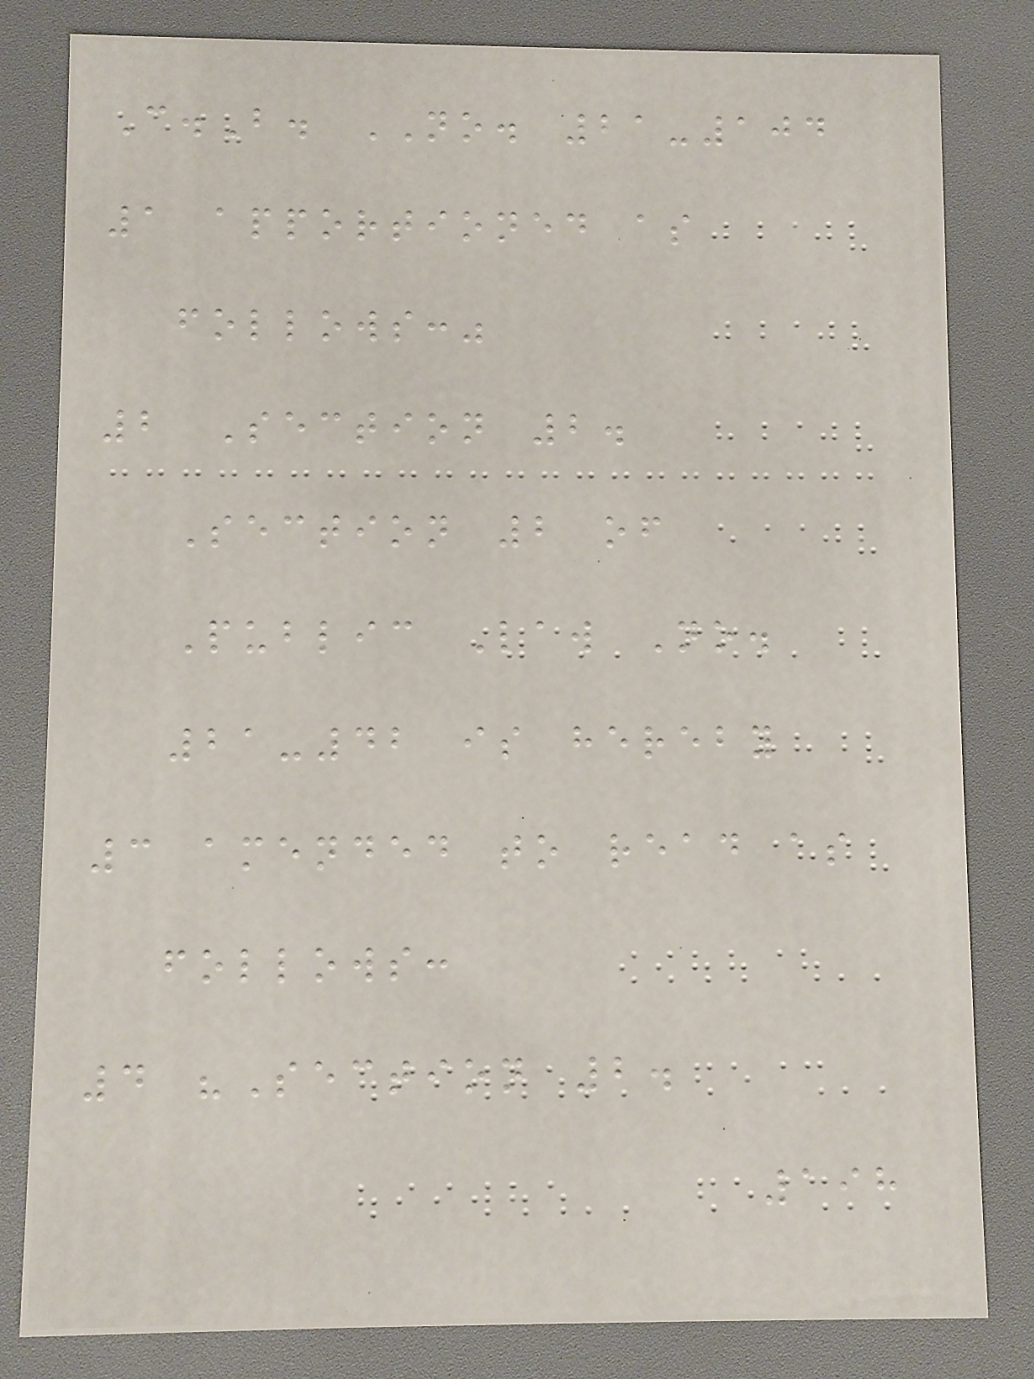C.B. NO. 21-104
1 apportioned as
follows:"
2 Section 2.
Section 2 of
Public Law No.
21-42 is hereby
3 amended to read as
follows:
4 "Section 2.
198
